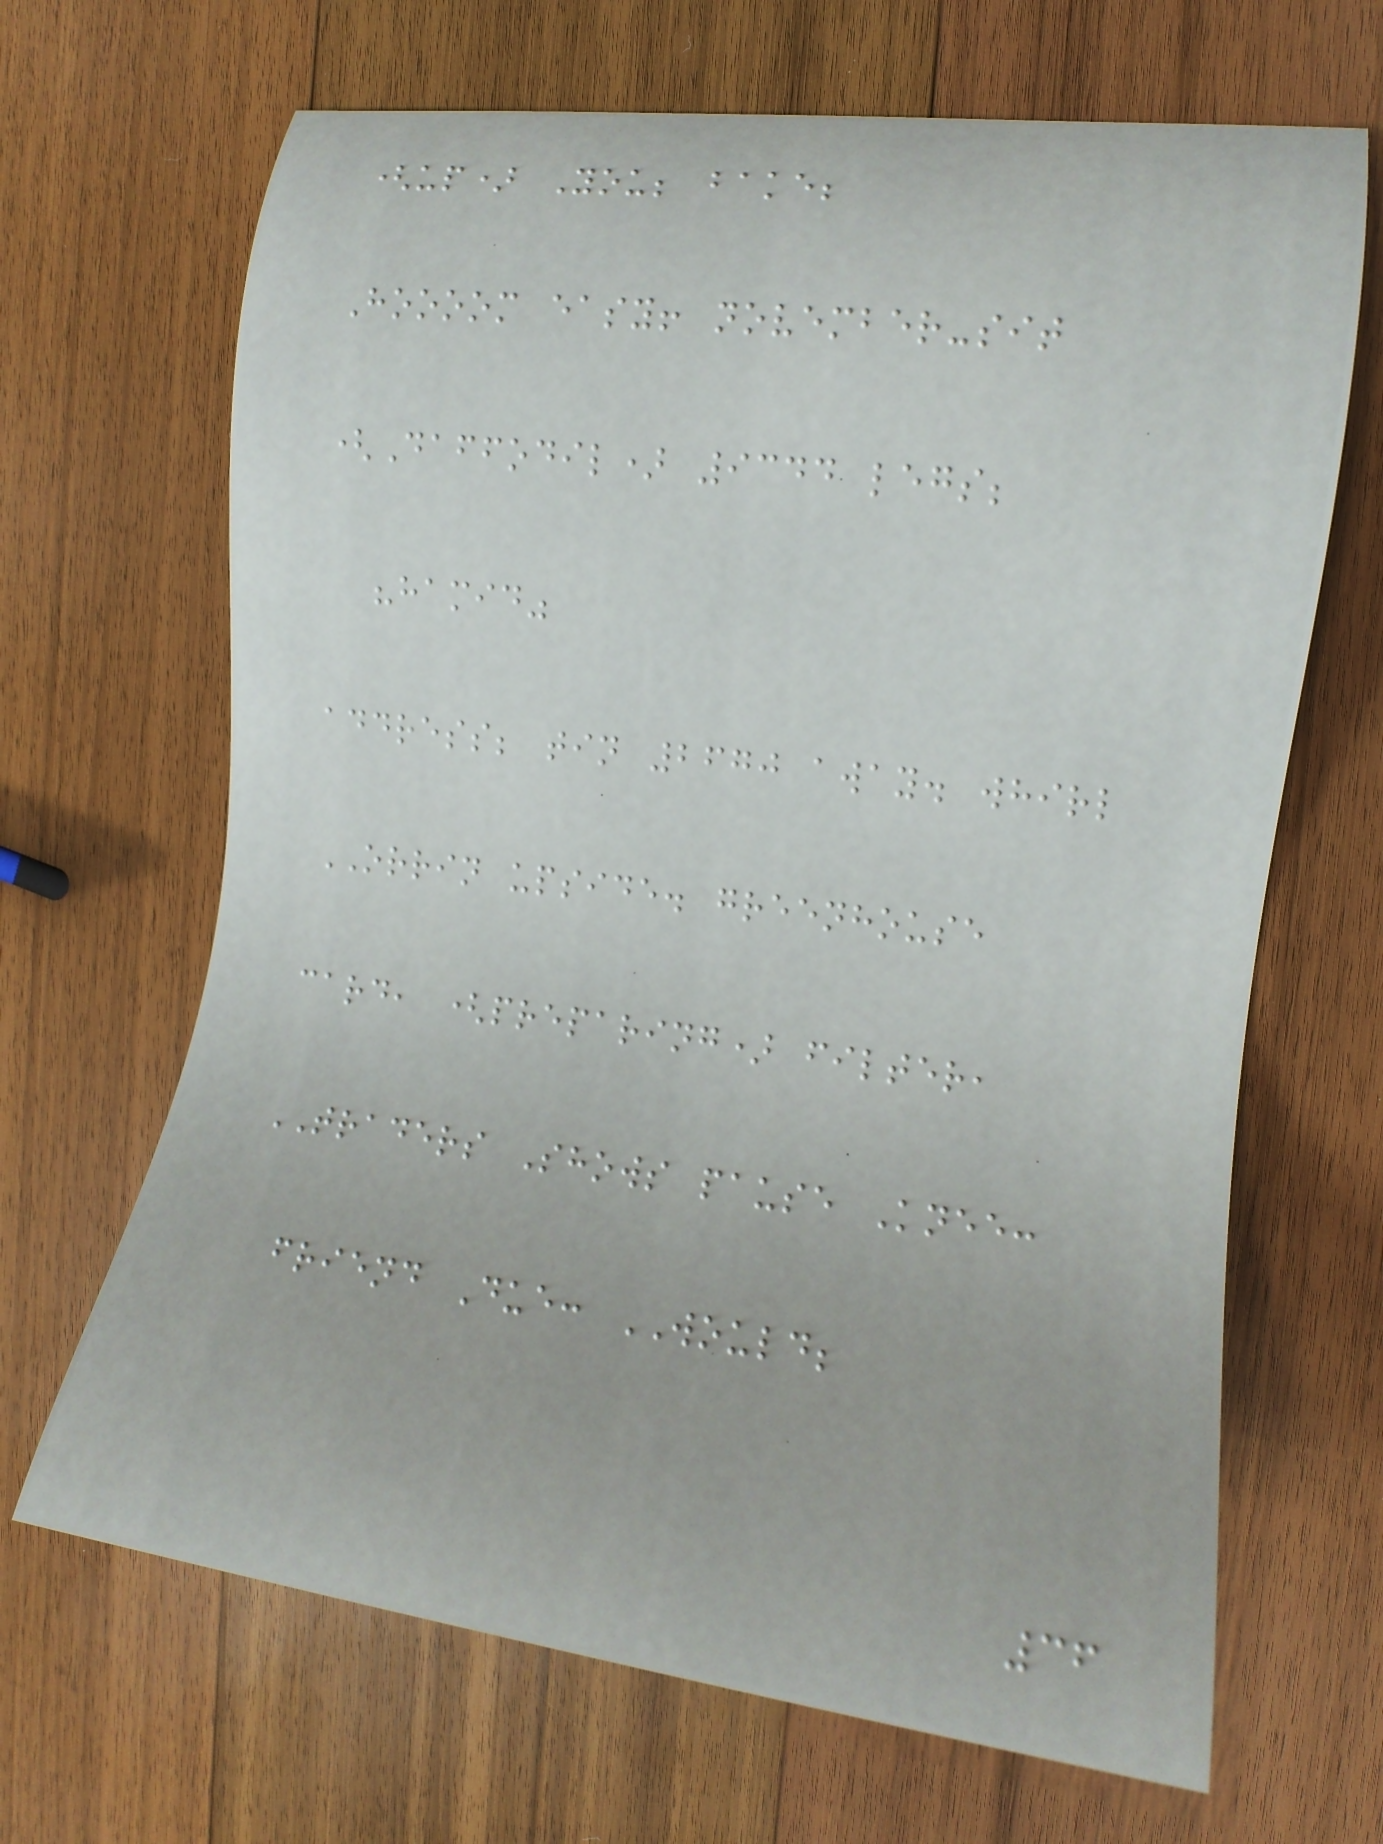(up) You; bake;
Hoooom easy! november-sit
(Daffodil) 9344 legs;
"hamid"
address; tin 2670 away. whirl
ORRIN upside. greenhouse
card, (preparing) filter,
TRADERS Shows pause Knee:
friend Due: WOULD;
36
